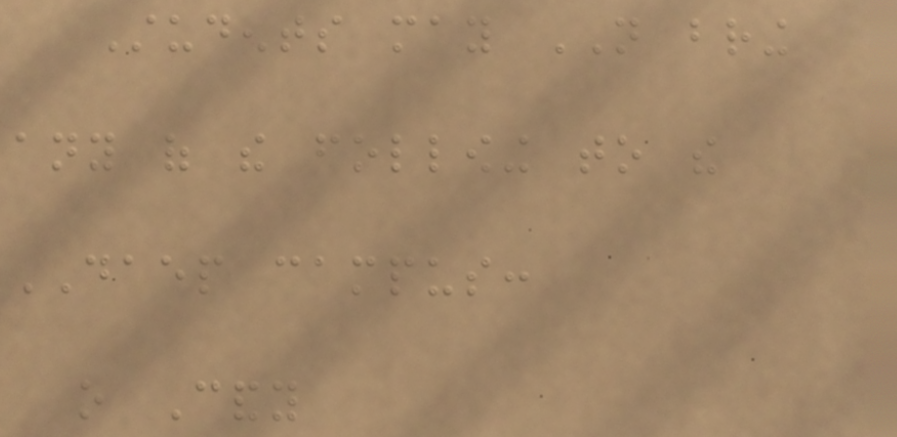Students may NOT bring
any of the following to the
DAEP campus:
o Candy
